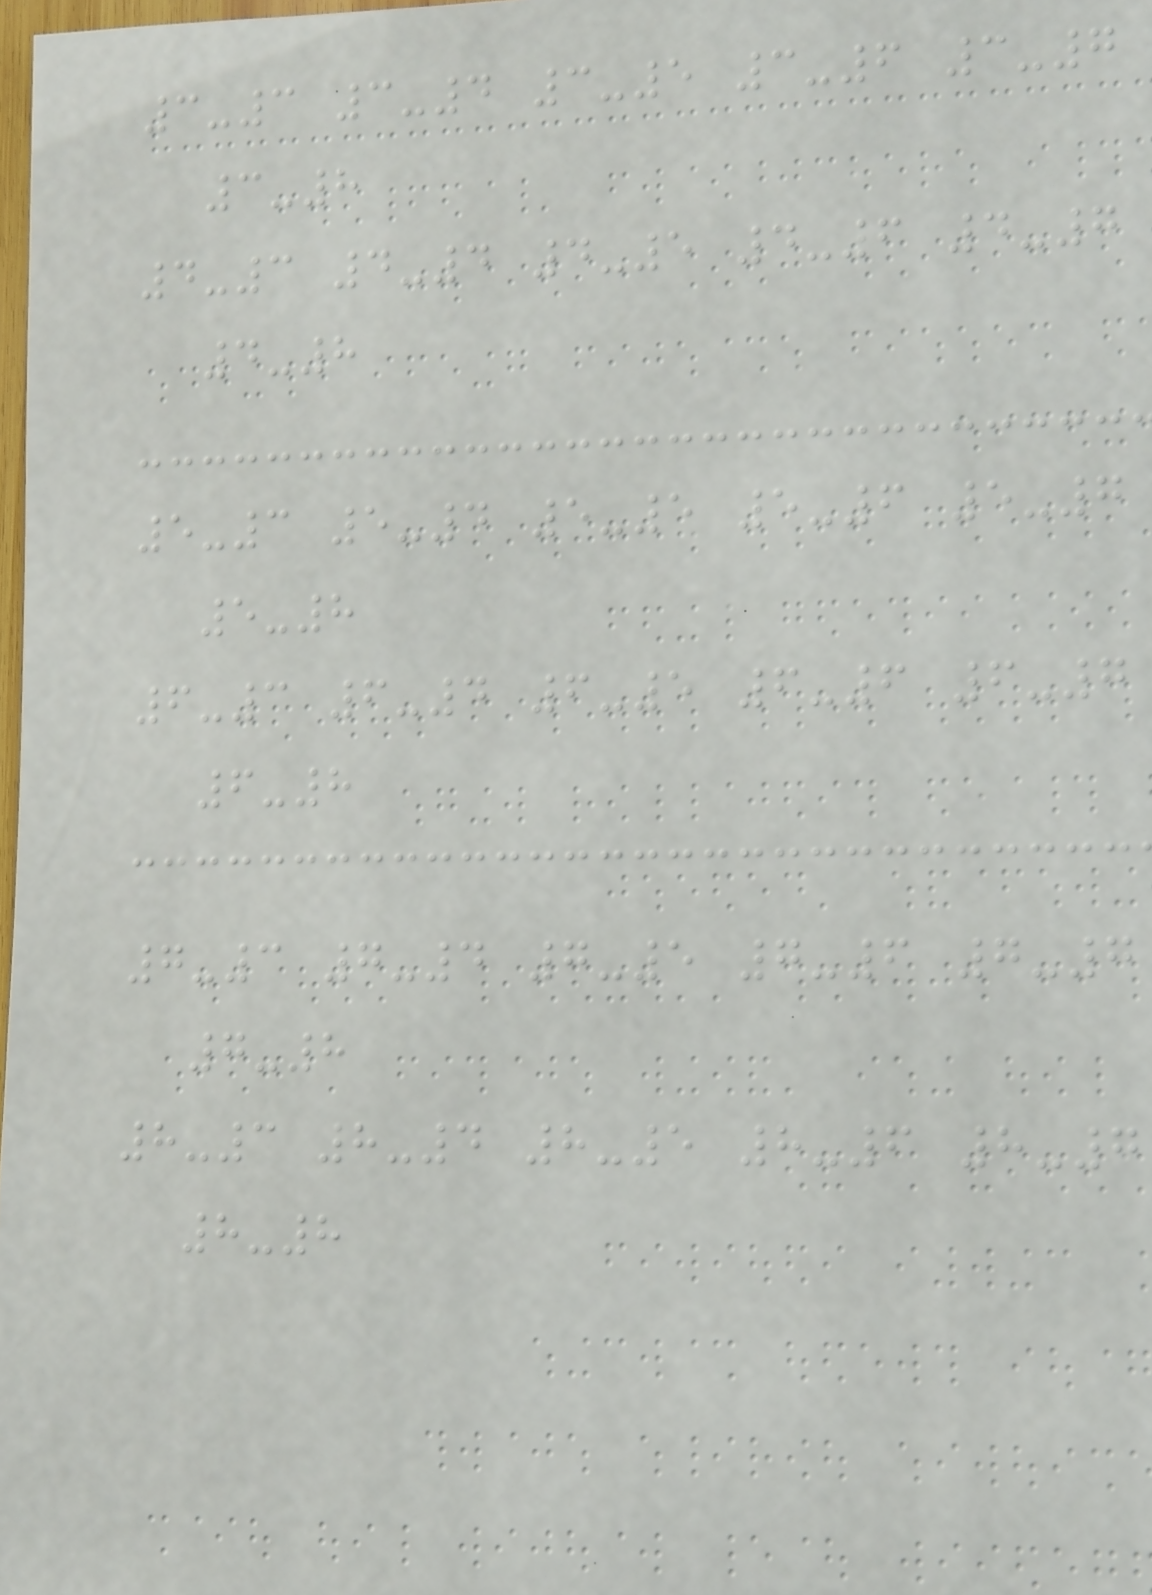3-3 3-4 3-5 3-6 3-7
3-8
4-3 4-4 4-5 4-6 4-7
4-8
5-3 5-4 5-5 5-6 5-7
5-8
6-3 6-4 6-5 6-6 6-7
6-8
7-3 7-4 7-5 7-6 7-7
7-8
8-3 8-4 8-5 8-6 8-7
8-8
